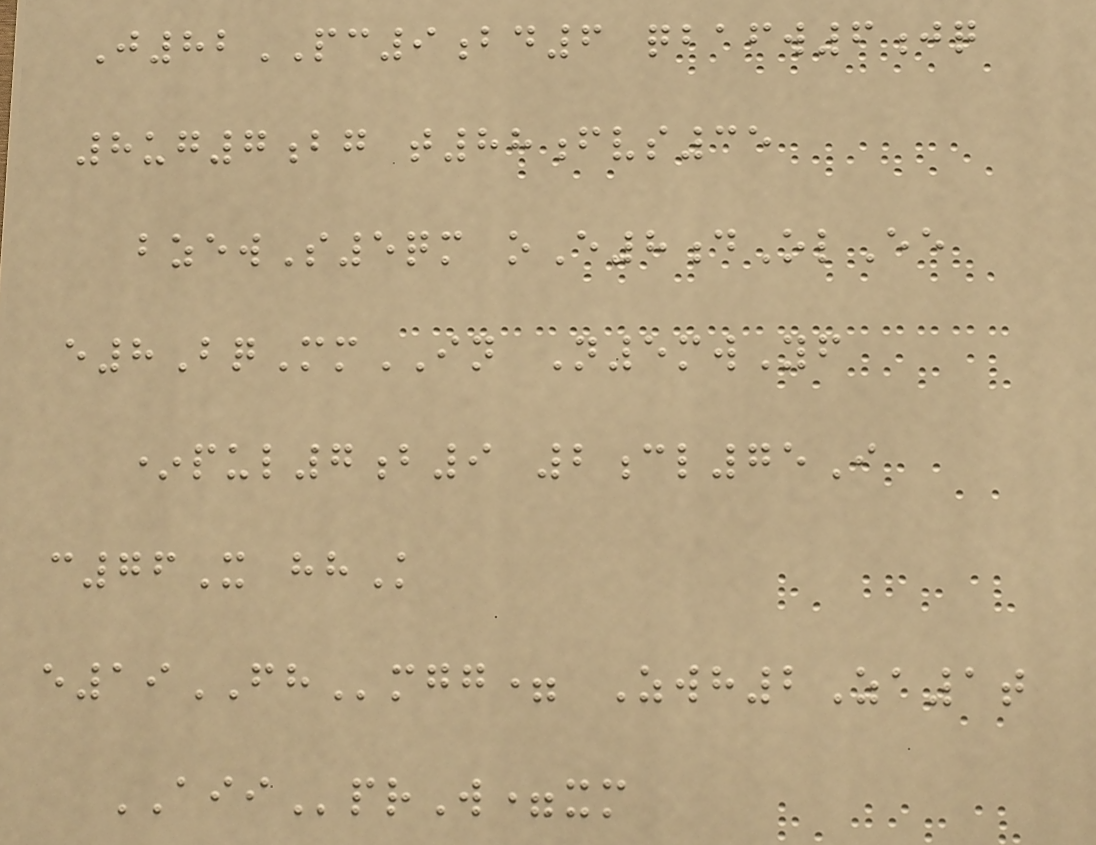J82PC9bd6 qbafw6jq
8ug7bg t88fvs35
bzewS5qm oE8dOlEe
e8BqMmIN N5mwYf
*pul7b9 2cl75I
c76X hhK
e19FHmgg= Zwh2Za1t
AIIprW=xm
